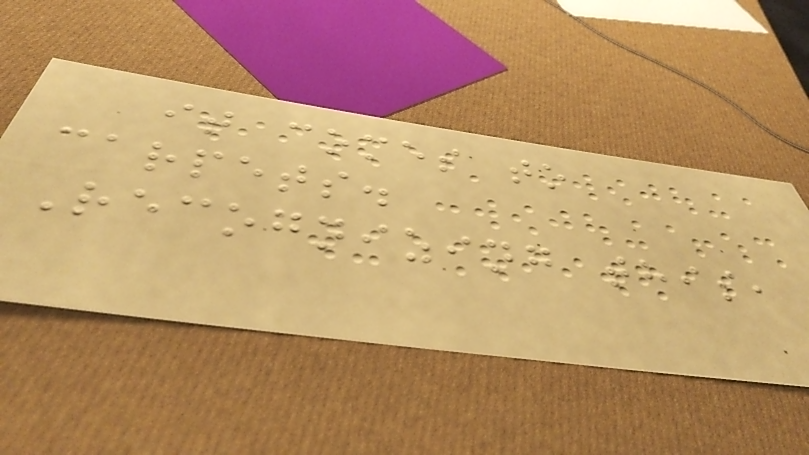it comes to
carpets.
Recognizing this,
